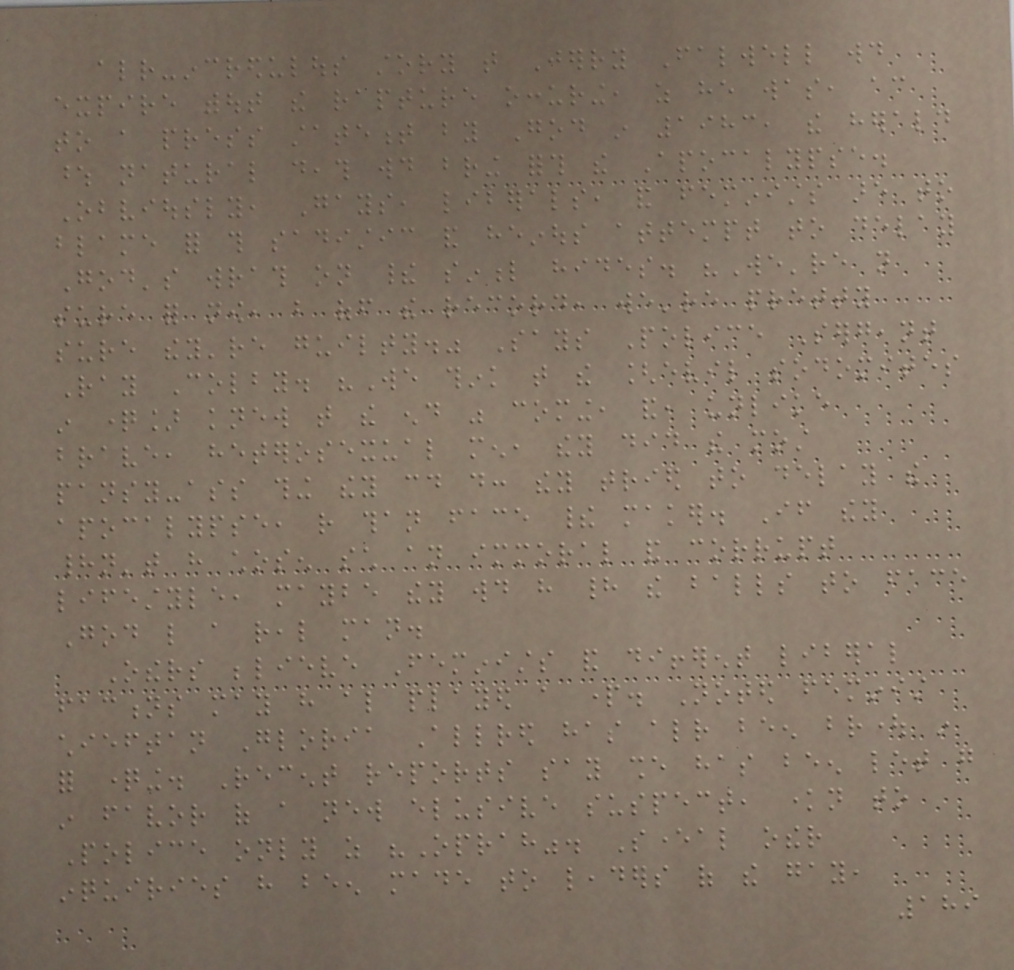already-incredulous story that Jerry Falwell would
expire without the rapture occuring, as he was, according
to a press statement by God in 1983, the herald
whose natural death would bring forth the Apocalypse.
Obviously, Gays, liberals, and feminists are to
blame for this sadistic and heinous attempt to delay
God's wrath on their sinful hides. "We're not
sure for now, but off the record, we're pretty
sure they're guilty." Says Police Sergeant
Ray Colby. "We think that the [evil sodomites
in question] knew that the end was coming, and, unlike
brave, heterosexual men, they did the most
pansy-ass thing they could do: they tried to delay the
apocalypse, rather than face their maker. If they
hadn't have chosen such an immoral and corrupt
lifestyle, maybe they would have had the balls to face
God like a real man.
Others believe Feminists and different liberal
factions may have also played a part. Noted feminist
chieftan Gloria Allred has already been brought in
for questioning. Recent reports say she has been let go
in favor of a new elusive suspect, known to
Police only as "Oprah". Several other
inquiries have been made to leaders of the gay,
189
